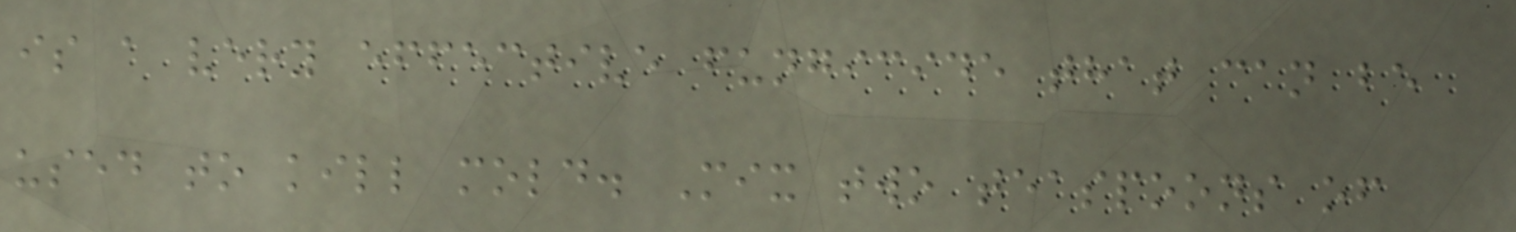is a very effective fungicide that can be
used to kill mold. Mix two teaspoons of
